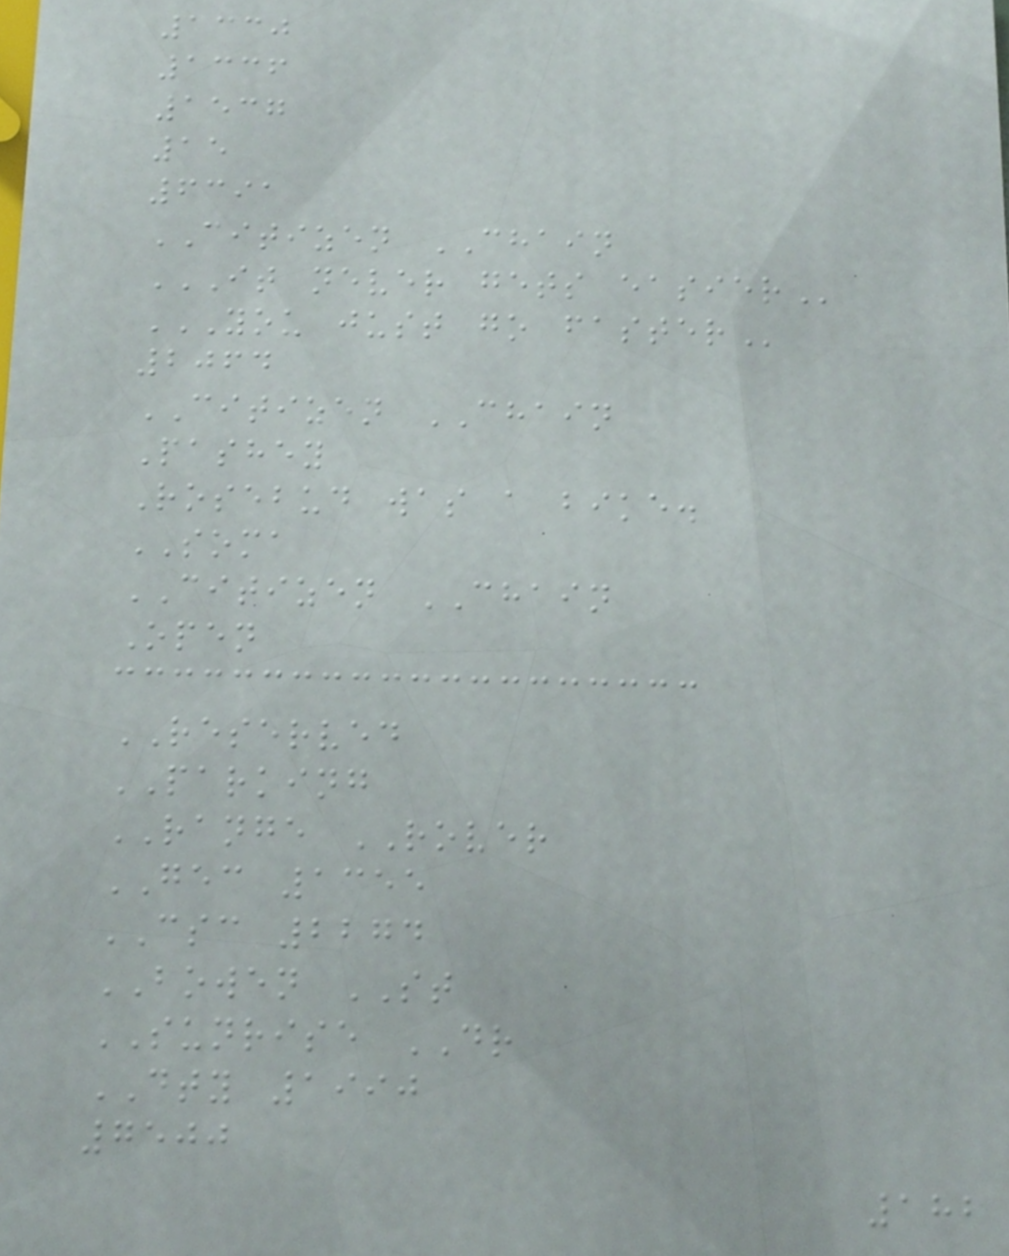1330
1336
1537
15
6391
CITIZEN CHAIN
IT NEVER GETS EASIER
YOU JUST GO FASTER
2064
CITIZEN CHAIN
Pashey
Rosebud was a bike.
SOMA
CITIZEN CHAIN
Open
RESERVED
PARKING
RANGE ROVER
GEC 1355
CSC 2274
BOWEN ST
SUNRISE DR
DTY 1990
7500
182
